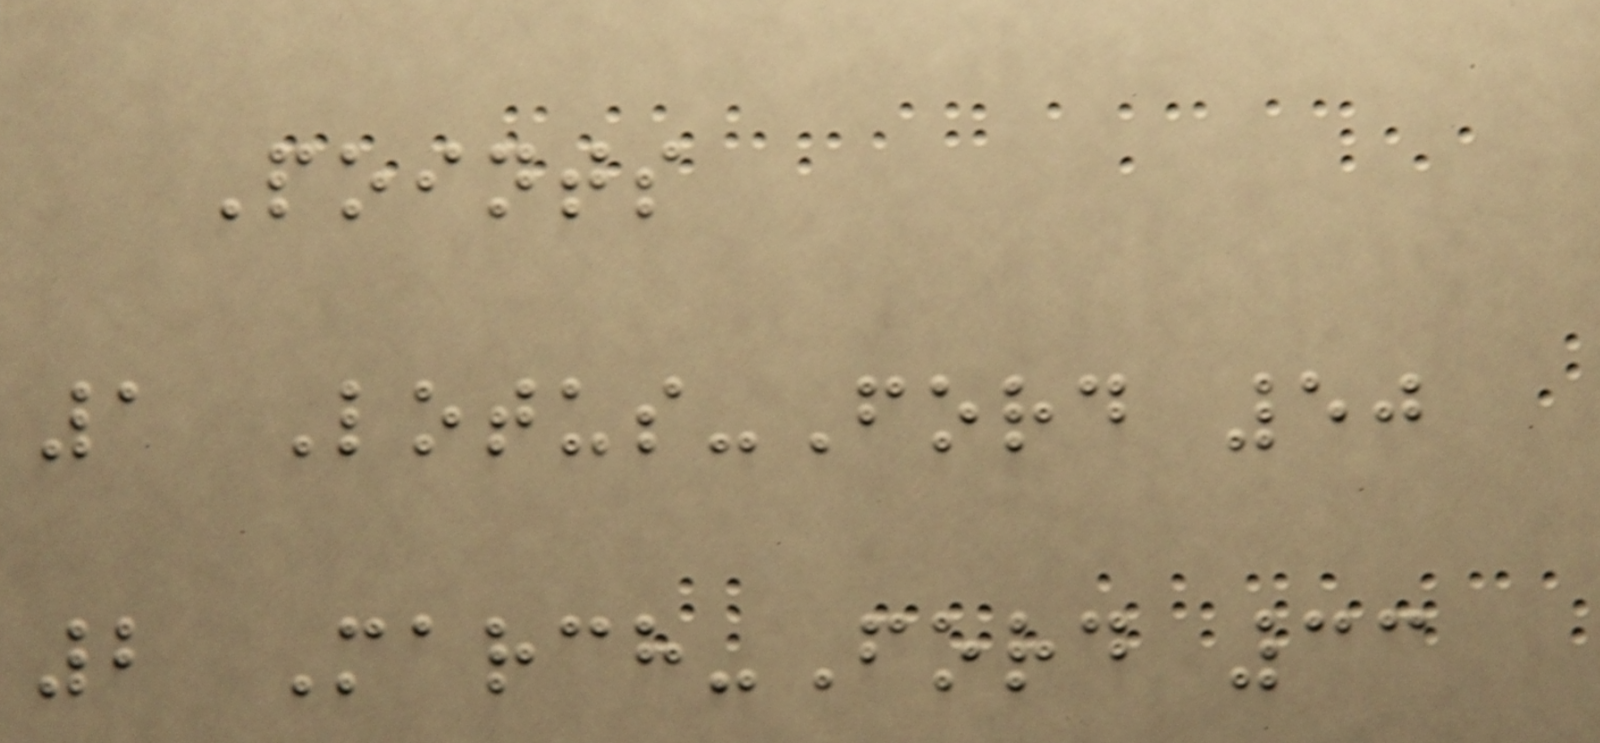Points
1 Lotus-Ford 50
2 March-Ford 33
